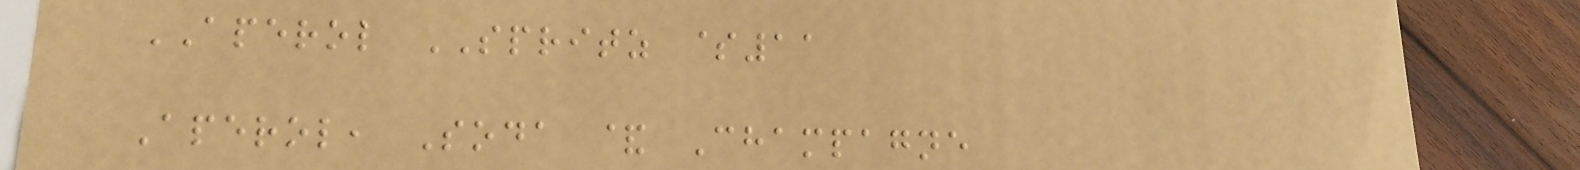APEROL SPRITZ $11
Aperol, Soda & Champagne
